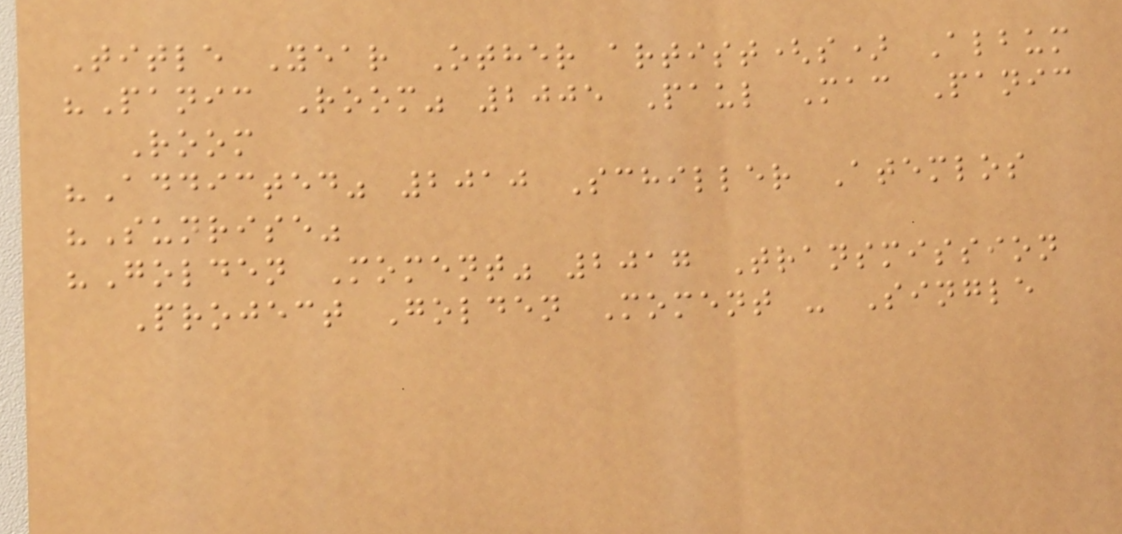Title Year Other artist(s) Album
"Panic Room" 2005 Paul Mac Panic
Room
"Addicted" 2010 Schiller Atemlos
"Sunrise"
"Golden Moment" 2017 Transmission
Project Golden Moment - Single
